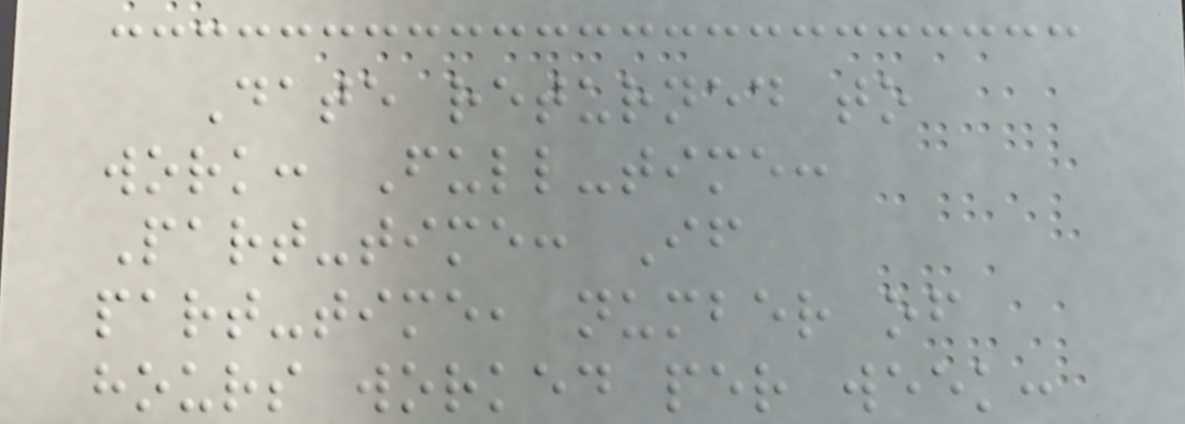Date returned to
work: Full-time:
Part-time: If
part-time, number of
hours worked per week:
